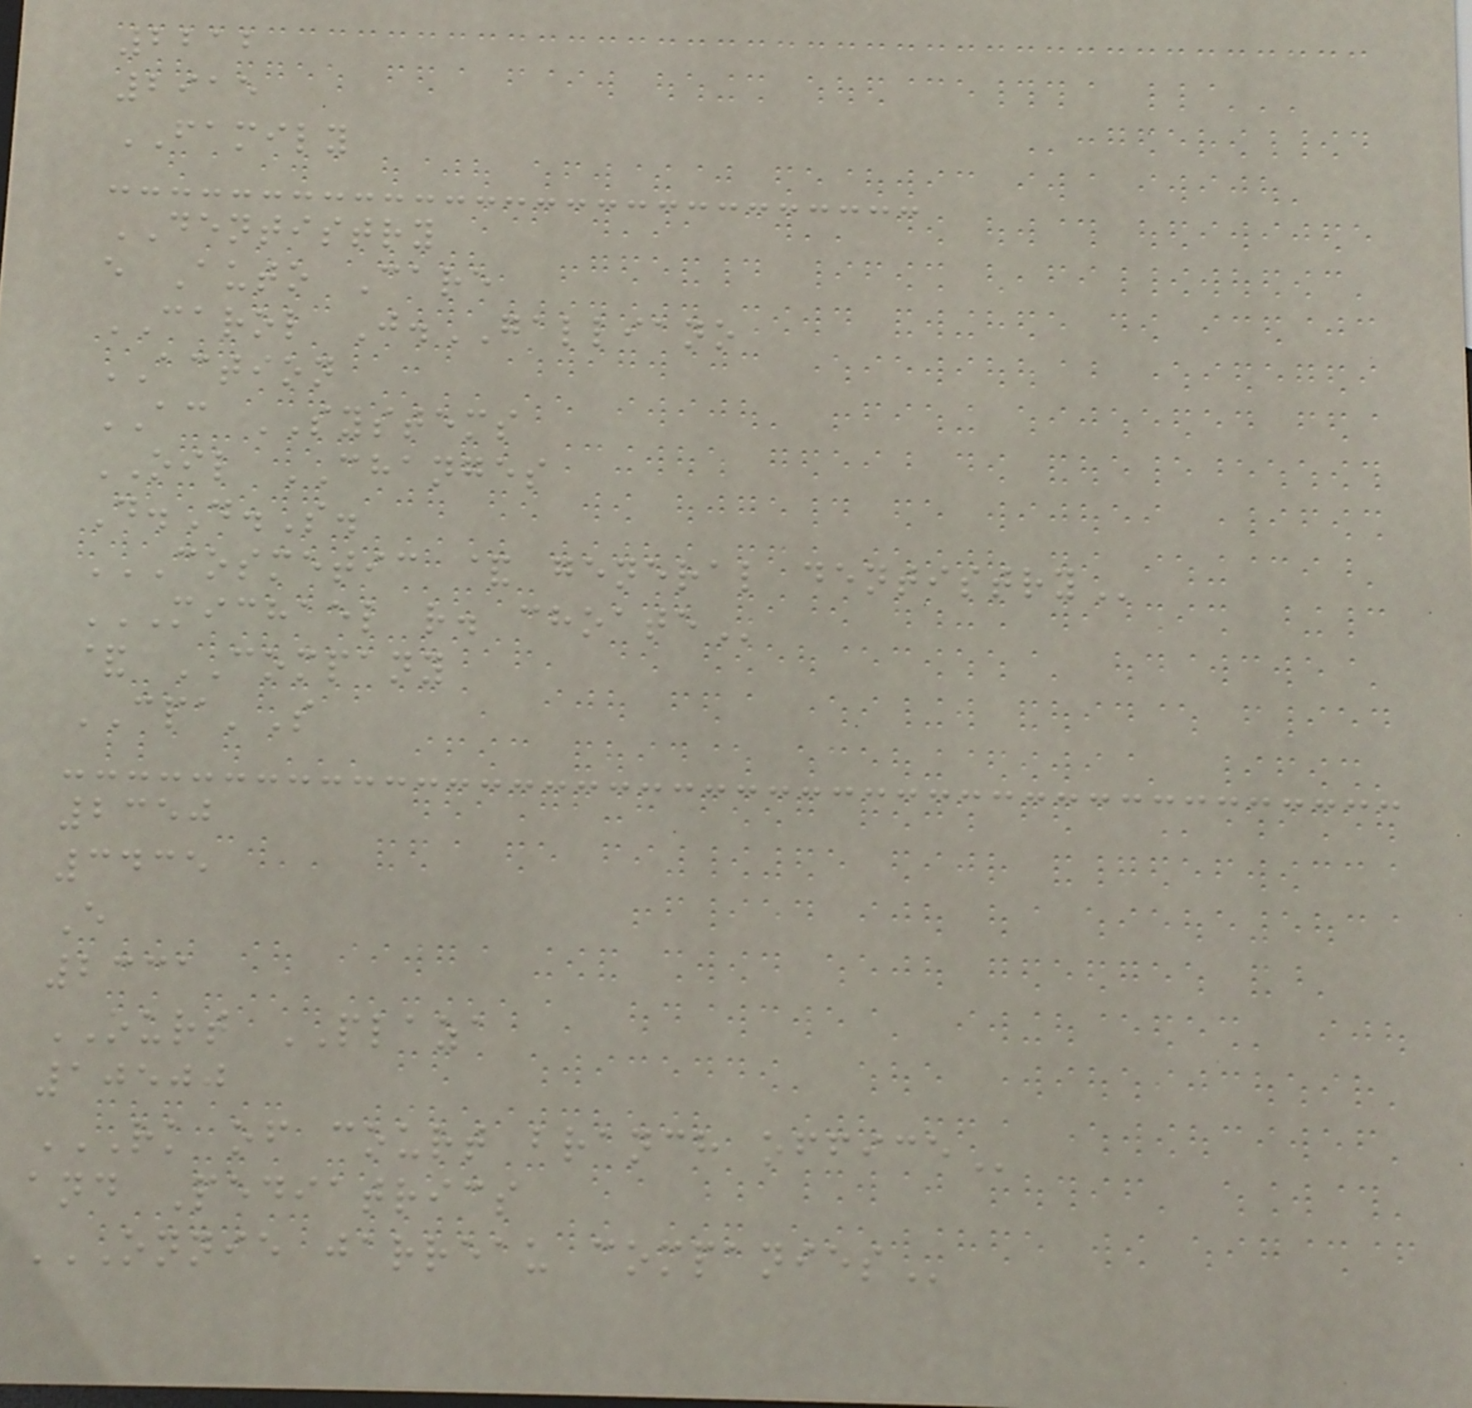2212
2915
FAMILY
DENTISTRY
e Auto Care
CAROL J.GALLIANO
ACTION
AC SYSTEMS
OIL CHANGES
D.D.S.
COSMETIC & GENERAL DENTISTRY
MICHAEL R. CHOATE
& COMPANY
CPA'S
2350
3435
E
2331
OURT PLAZA
10500
RK OF COURT BRANCH OFFICE
and Pediatrics
ONNIE JARREAU COMPANIES
